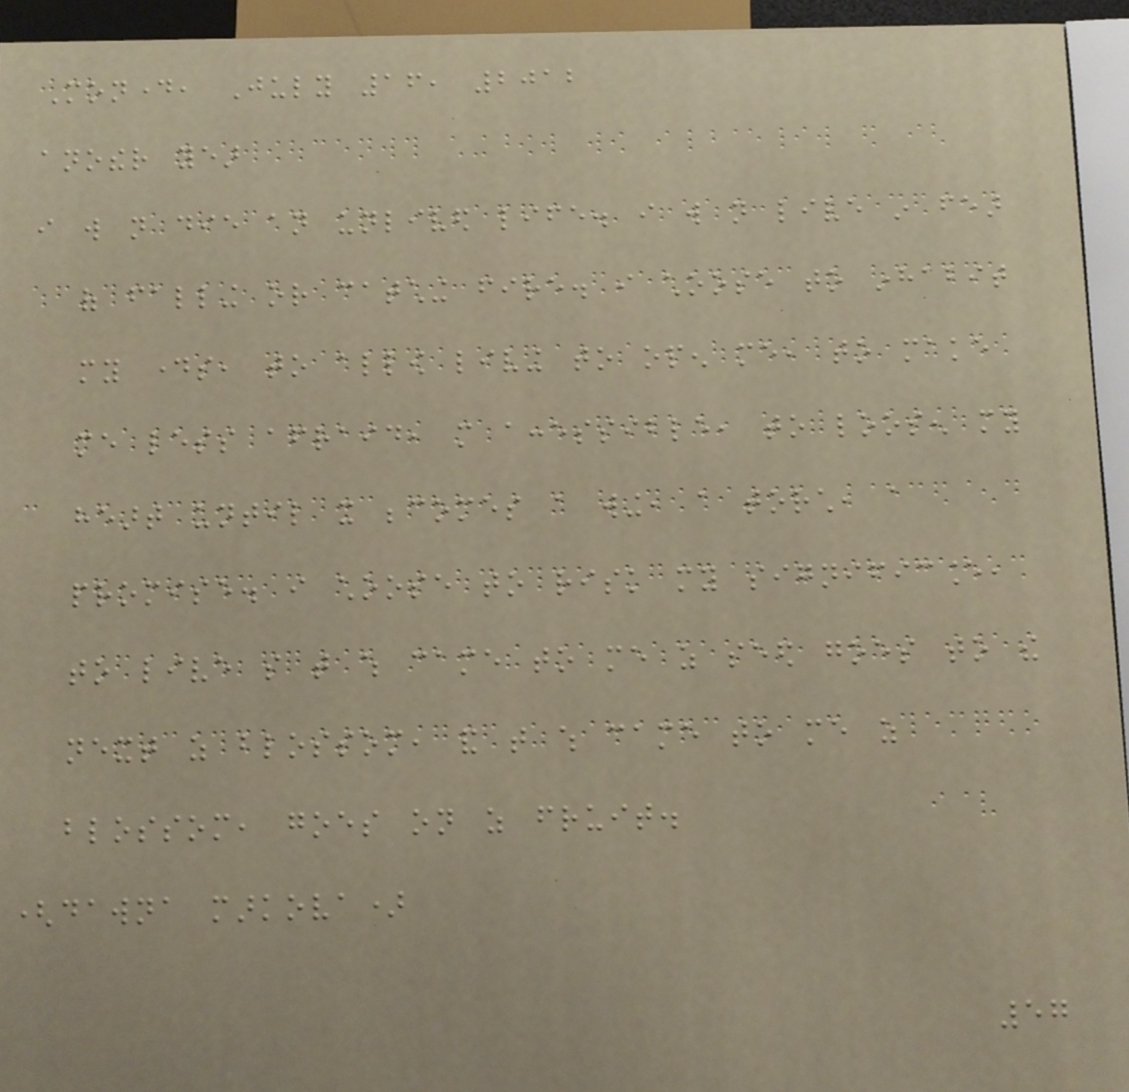Monday, July 16, 2012
another year
i will not die an unlived life. i will not live in fear
of falling or catching fire. i choose to inhabit
my days, to allow living to open me, to make
me less afraid, more accessible, to loosen my
heart until it becomes a wing, a torch, a
promise. i choose to risk my significance,
to live so that which came to me as seed goes to the
next as blossom, and that which came to me as
blossom, goes on as fruit.
(dawna markova)
57
